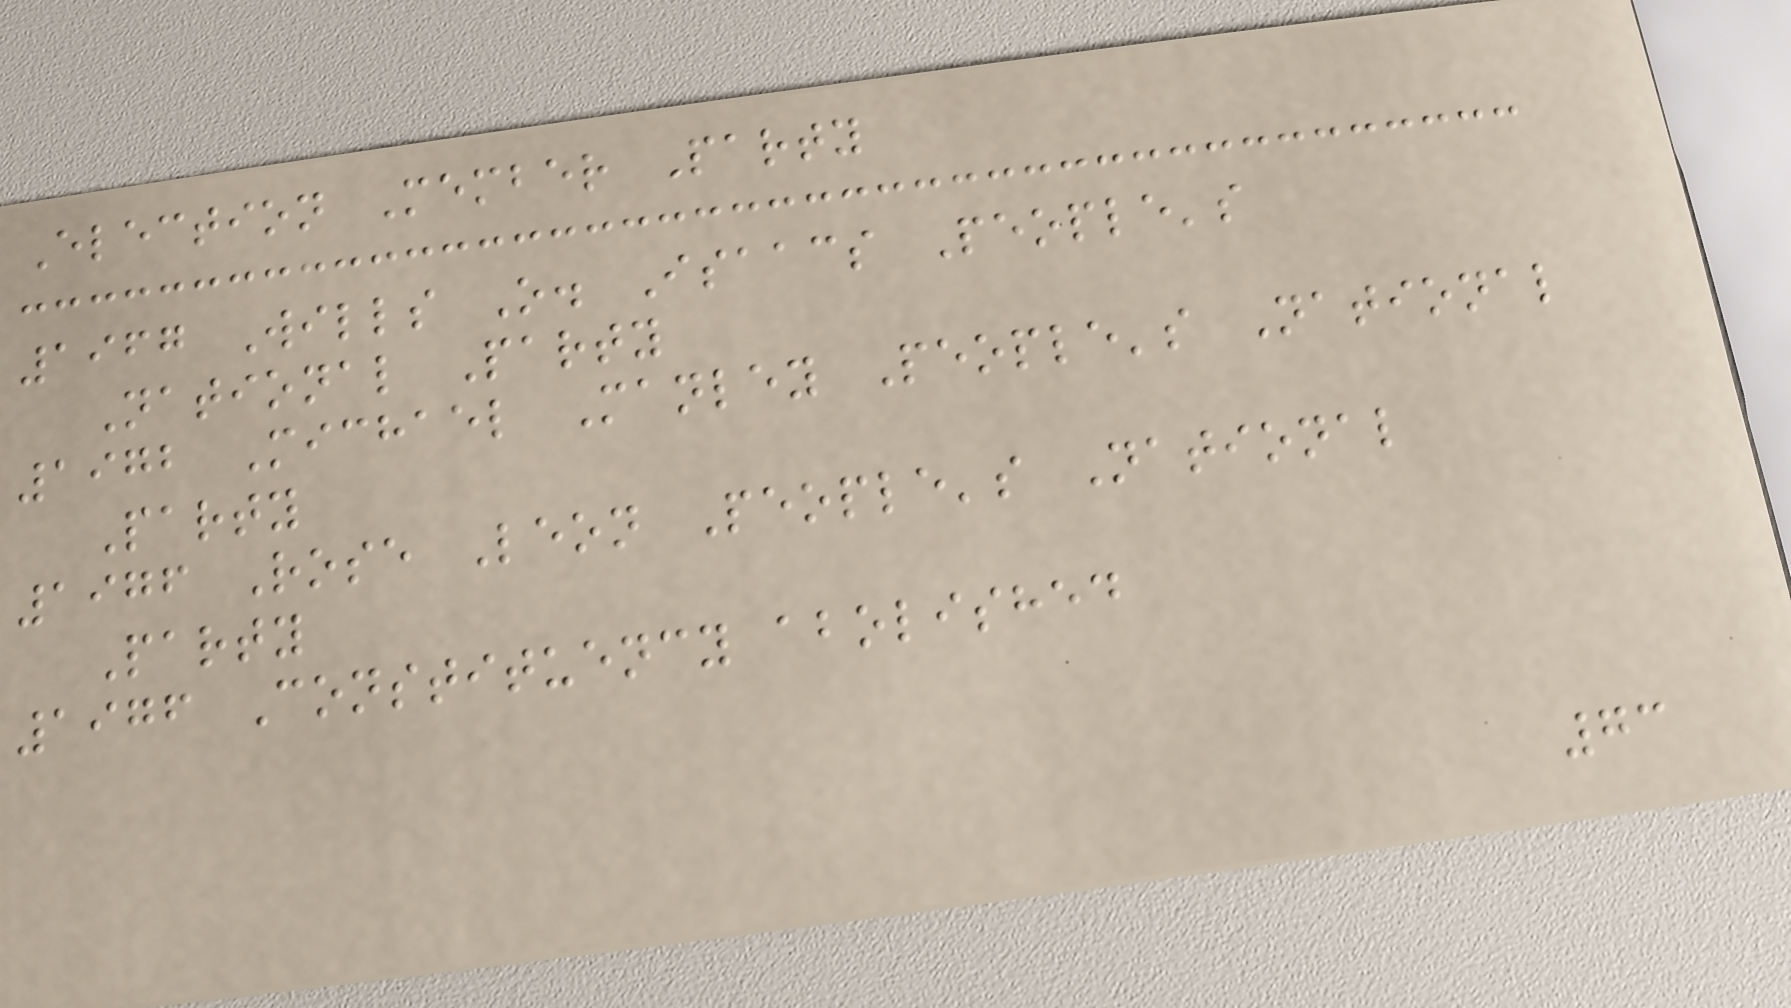Election Member Party
1967 Wills O. Isaacs People's
National Party
1972 Michael Manley People's National
Party
1976 Rose Leon People's National
Party
1976 Constituency abolished
73
